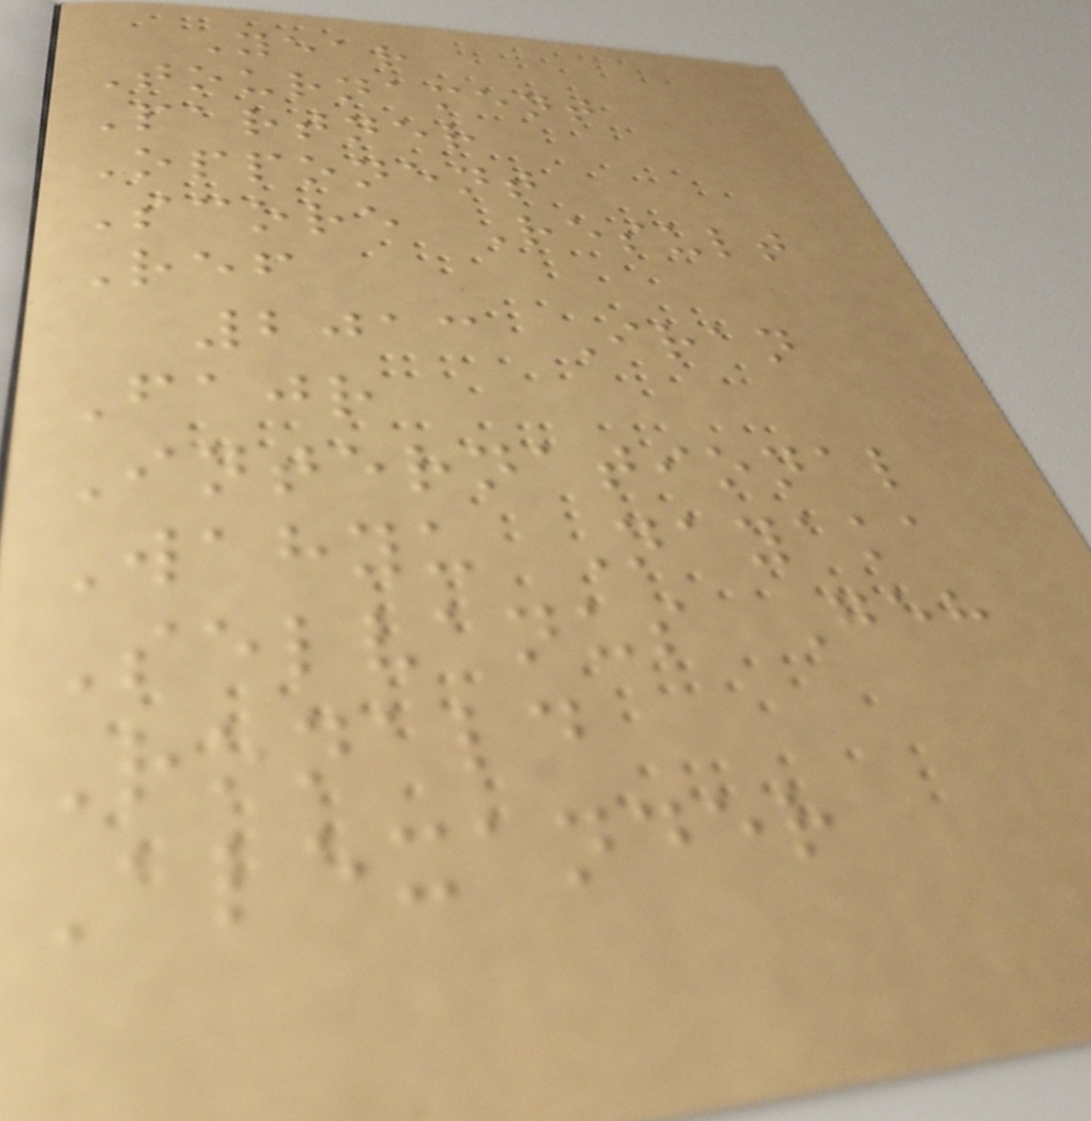Year
Tournament
Partner
Opponent
Score Result
Ref
2013 Iran
Fajr
International
Wahyu Nayaka
Selvanus Geh
Ronald
Alexander
